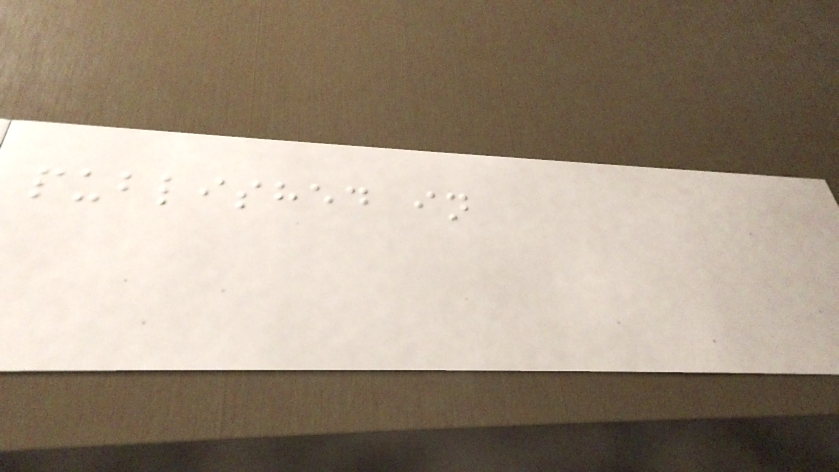published in
